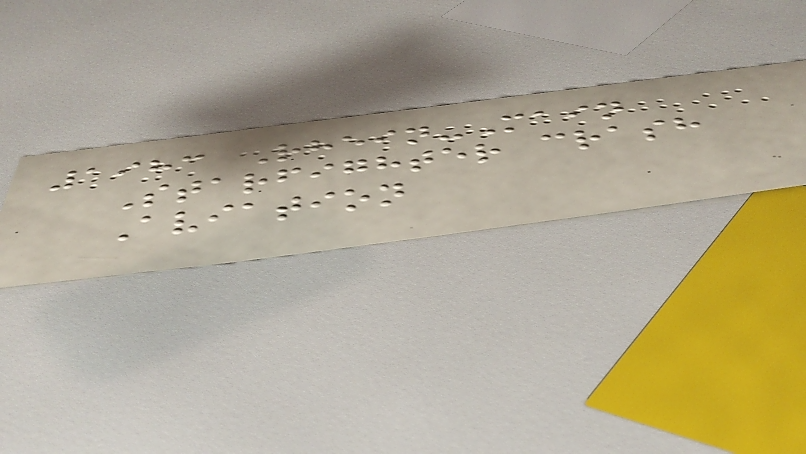1983 Rhein-Main
Starfighter crash
Aviation
